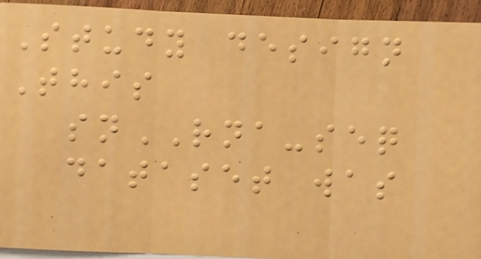Study design
This
snRNA-seq
dataset was
